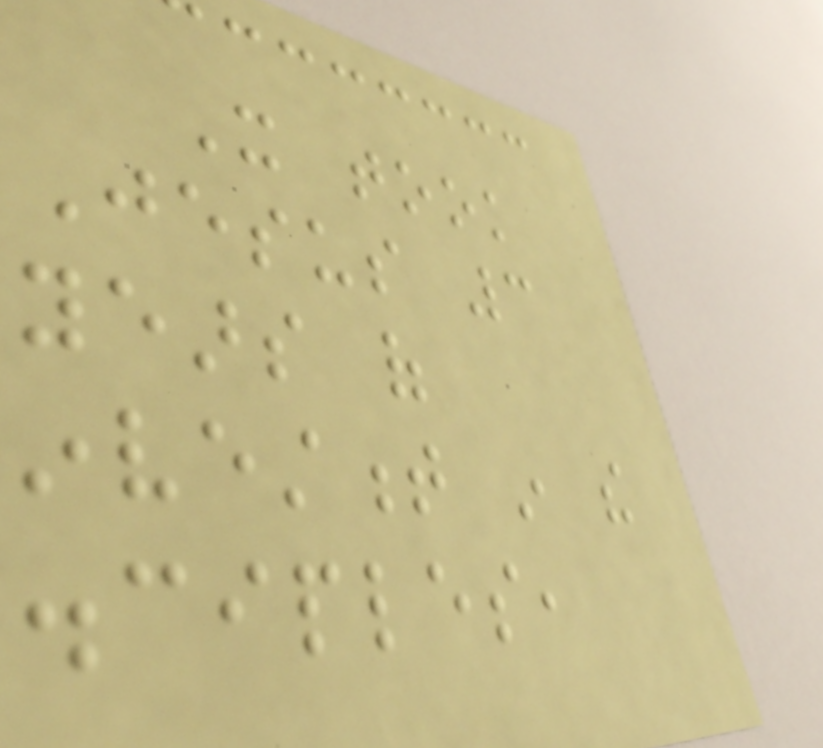It took
Jesus 3
years of
investment in the
disciples,
